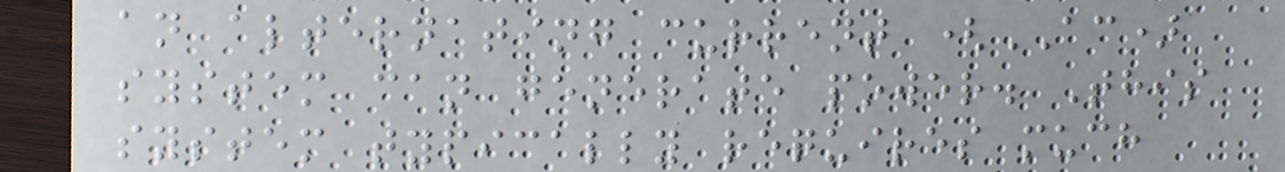an alternating current (AC)
system can generate power. This
system typically requires much
